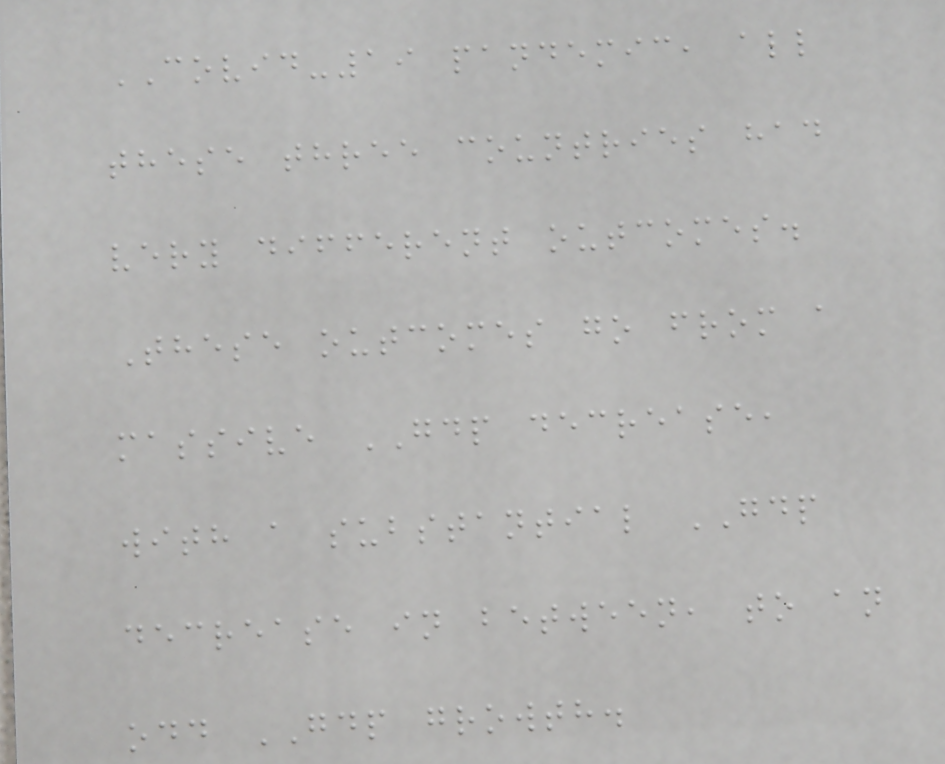COVID-19 pandemic, all
these three countries had
very different outcomes.
These outcomes go from a
massive GDP decrease,
with a substantial GDP
decrease in between, to an
odd GDP growth.
